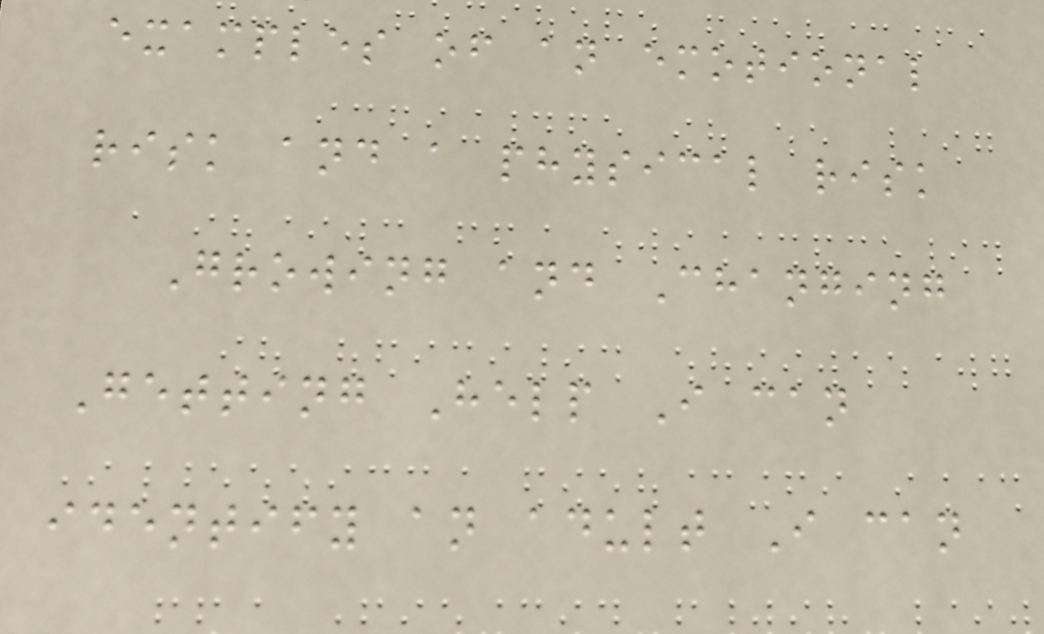examples of an emotional
risk and a physical risk
Growing and Changing
Getting Help I can
identify an adult I can
